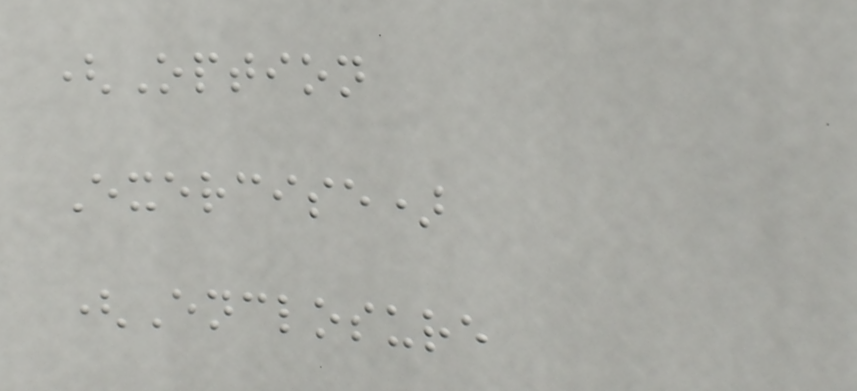(Option
Exercise)
(Enclosure
